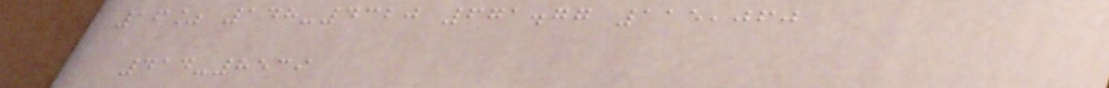16% 148-4320 671.77 115,060
414-8539
